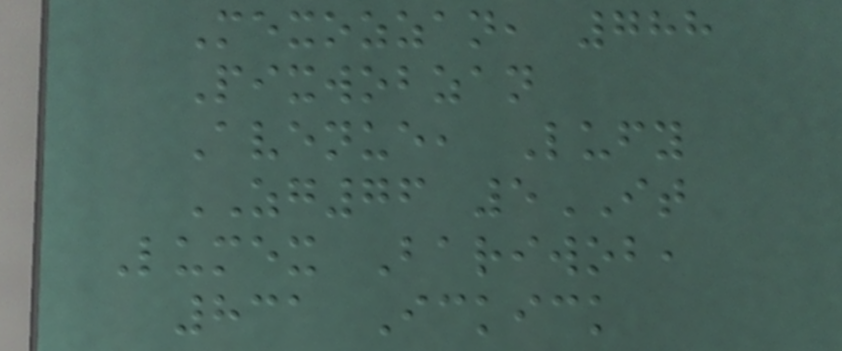Mexozzan, 788
Pixwobzan
Avenue, Lufy
ZG76 5IT
Lumex Bariwob,
831 Ickick
